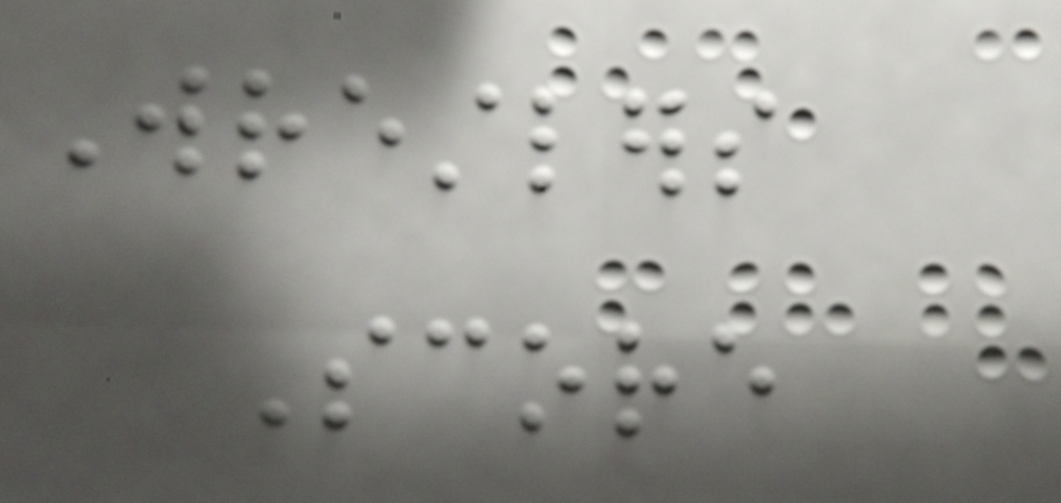Wrestlers
Score
